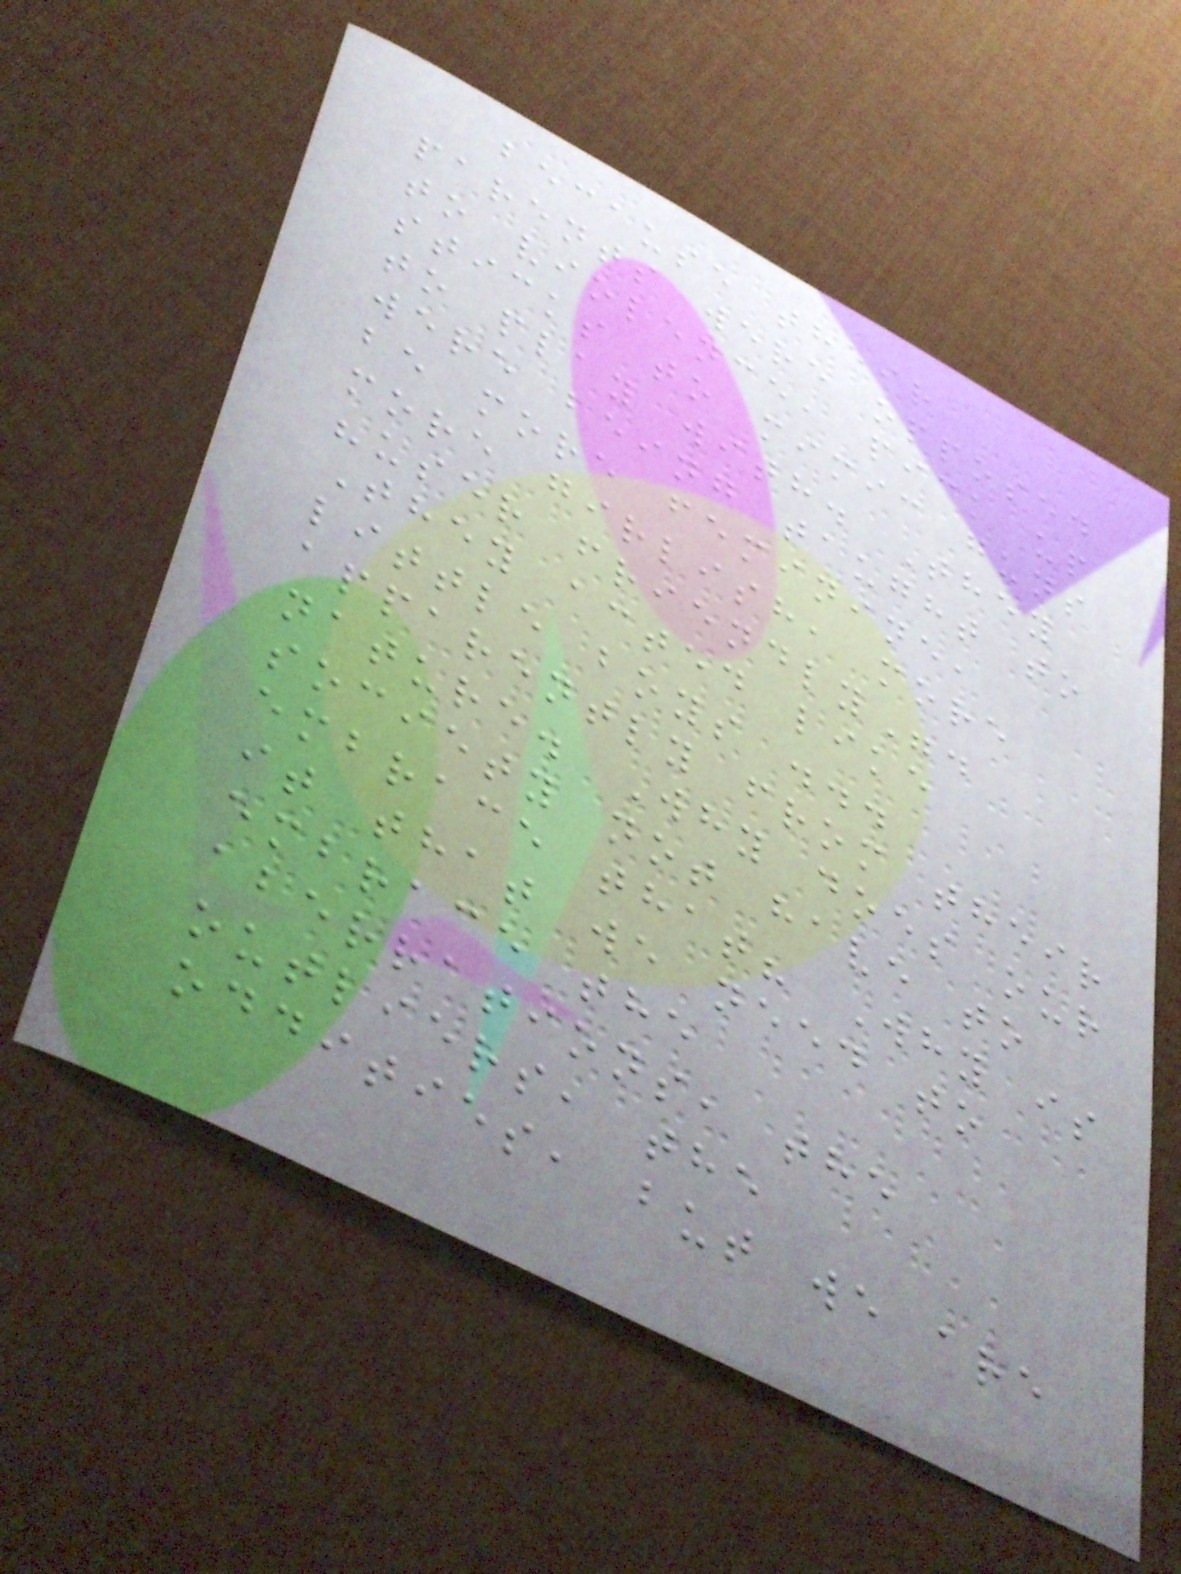because their
parents were opposed
to violence, pick up
sticks to mimic guns
to play with. They
were being taught to
be more feminine,
more girlish, more
"user friendly".
They acted like
little boys ...
apparently from their
nature. Why does our
society not have to
embrace that? Why is
it that we need to
embrace the
aberrations, the
outliers, the
oddities, but we are
